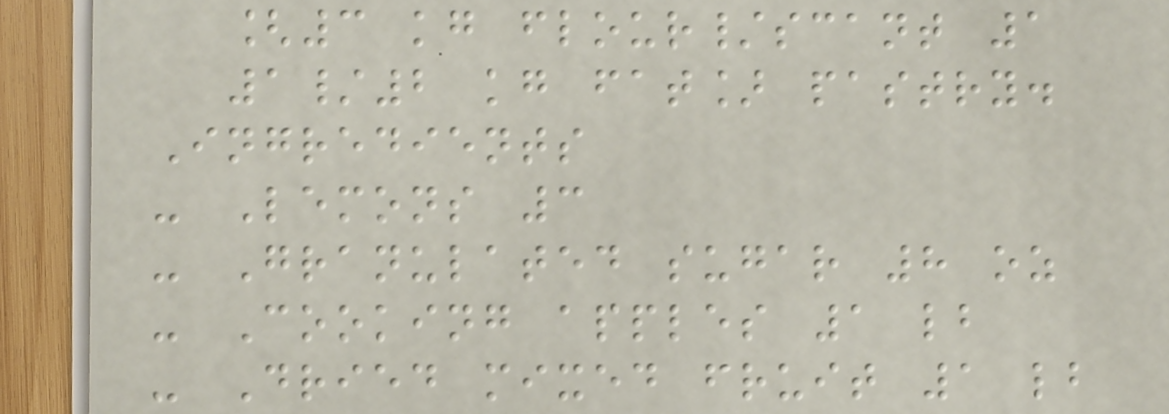[3 kg flour/scant 1
1/2 kg fat] pastry.
Ingredients
- Lemons 3
- Granulated sugar 8 oz
- Cooking apples 1 lb
- Dried mixed fruit 1 lb
